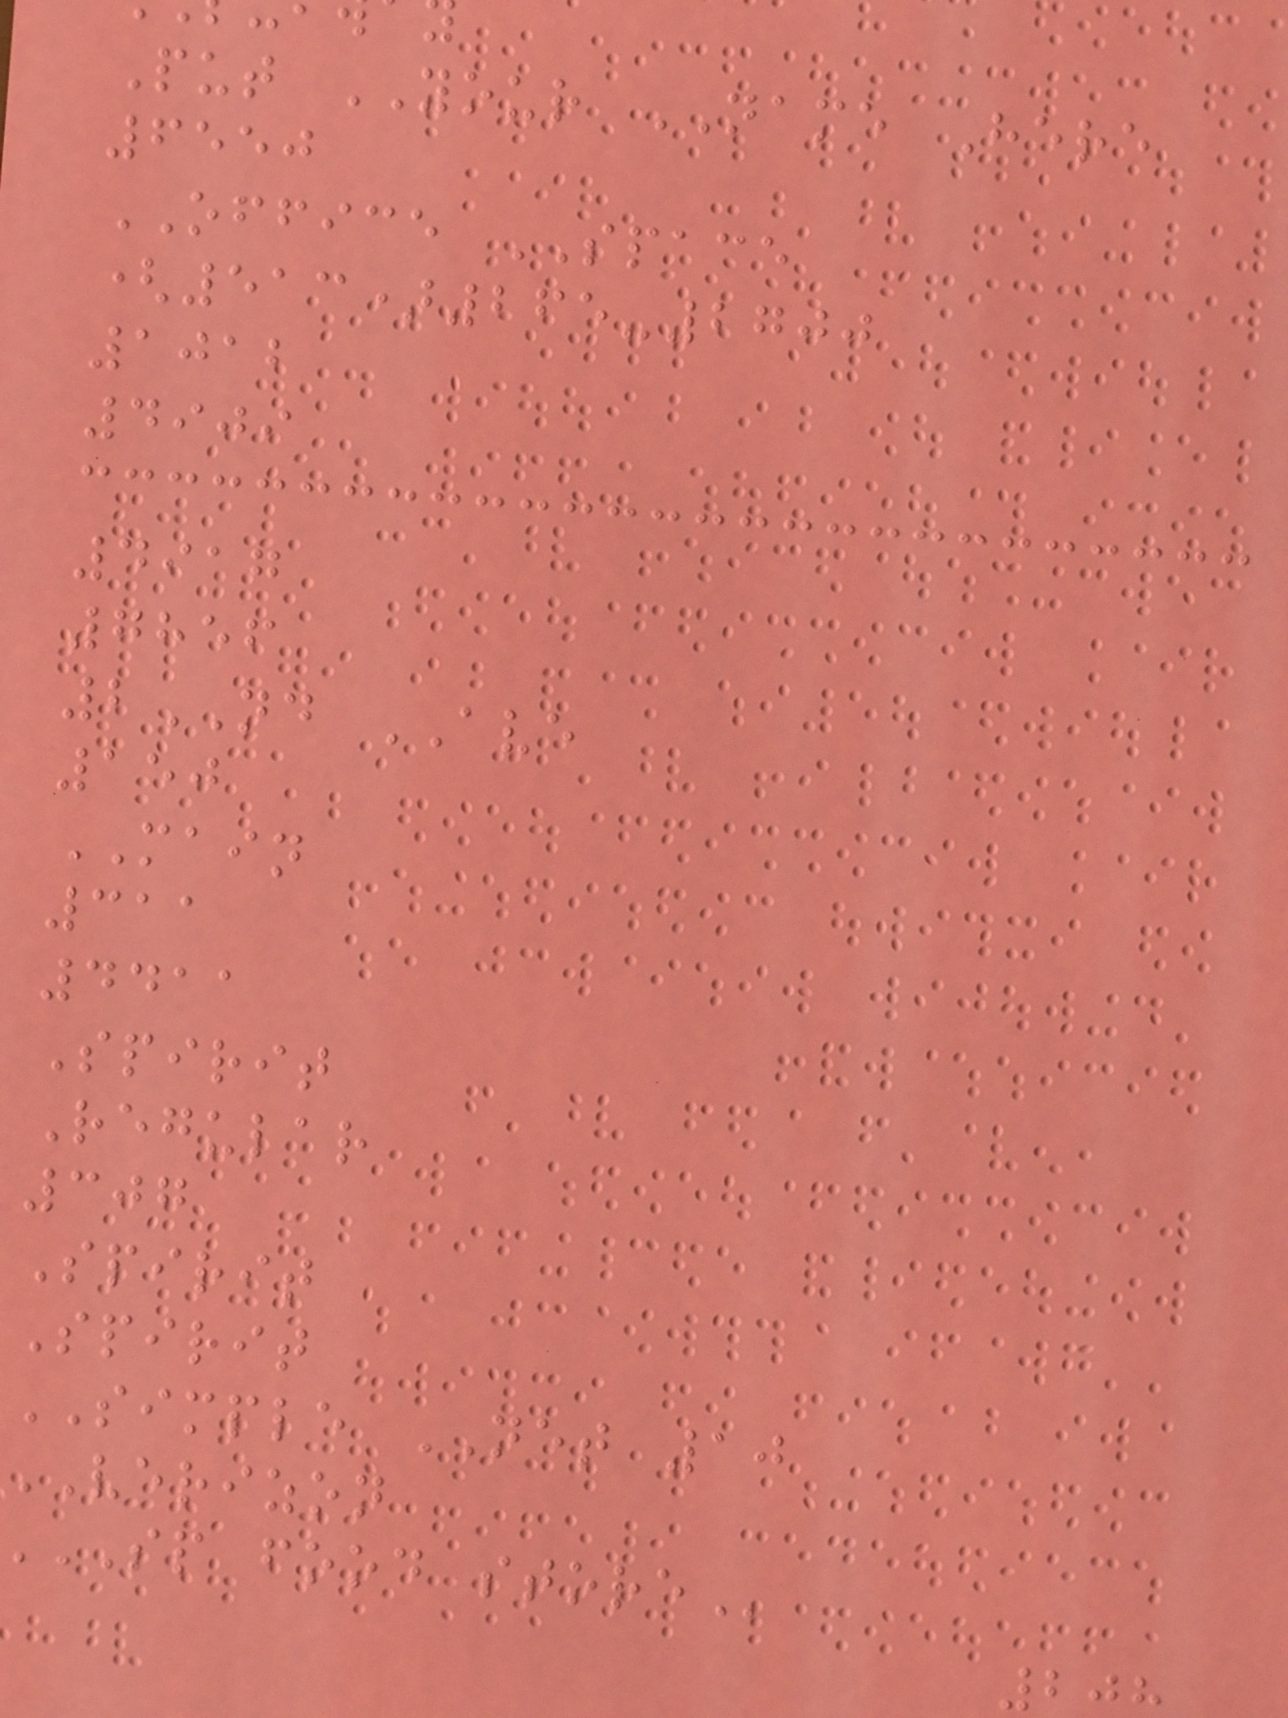Put YOUR NAME Here
6550
OFFICE SPACE
(513)265-2700
1012
4909
4917
7856
2ND AVE
150
MAIN
311
4411
Spirit
Regular
307
Spirit
Spirit
SIMPLE NET 10
VERIZON
SP food
